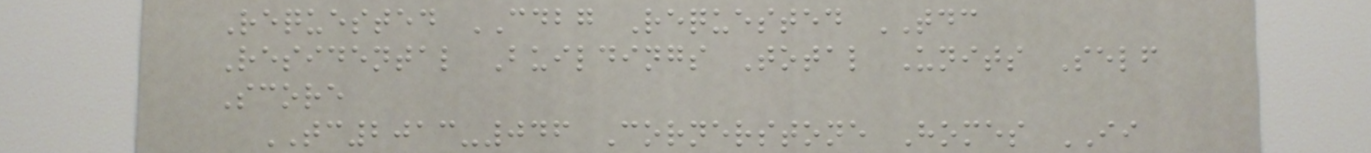Requested CDBG Requested TDC
Residental Buildings Total Units Self
Score
TC2013-046 Cornerstone Homes II
